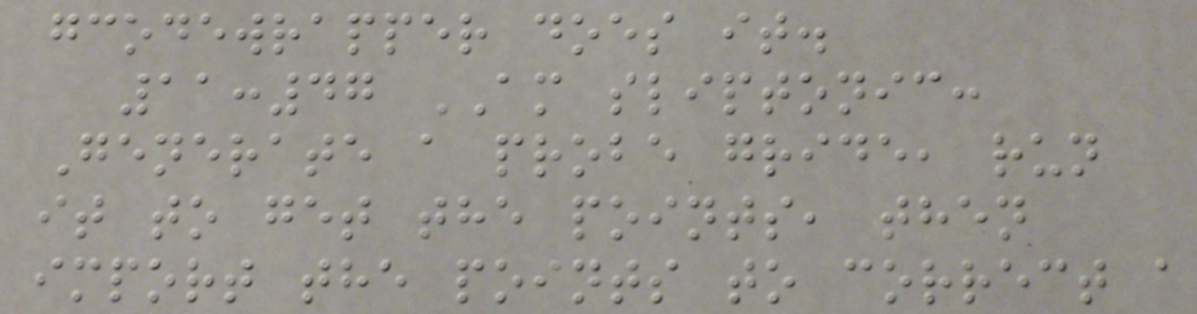gcodewrapper does it.
11:47 AM sliptonic:
Generate a probe gride, run
it to get the points, then
import the points to correct a
